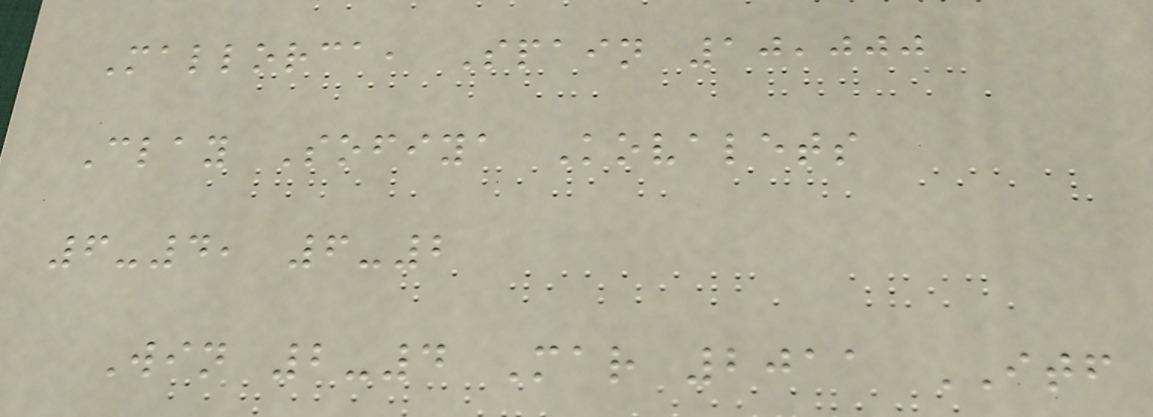Mallorca, Spain 10,000
Clay Sofiya Kovalets
6-4, 6-2
Win 2-4 Mar 2011 ITF
